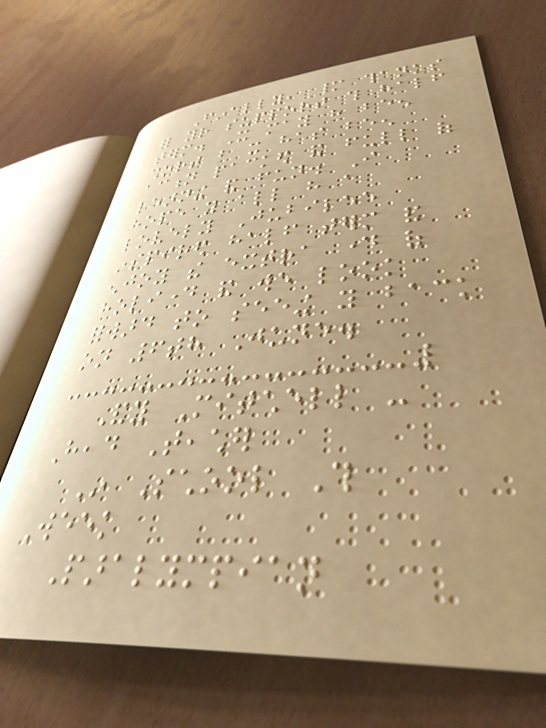Finally, many thanks
for your support this half
term. It may have been
short but it has been
action packed and full of
learning and fun. I
hope you all have a
lovely Jubilee
inspired half term and
enjoy the extra day of
holiday and we look
forward to seeing you back
on 6th June.
Andy Mitchell -
Head Teacher
In School This
Week
Paralympian
